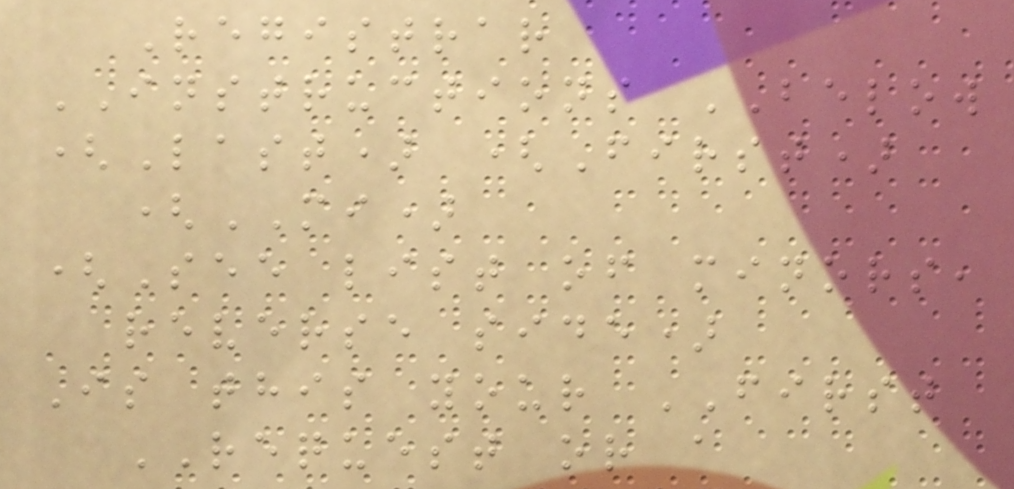Registrar
INSTRUCTIONS BELOW
(Last) (First)
(MI)
(See list of minors,
reverse side)
Is this your FIRST
REQUEST or a
